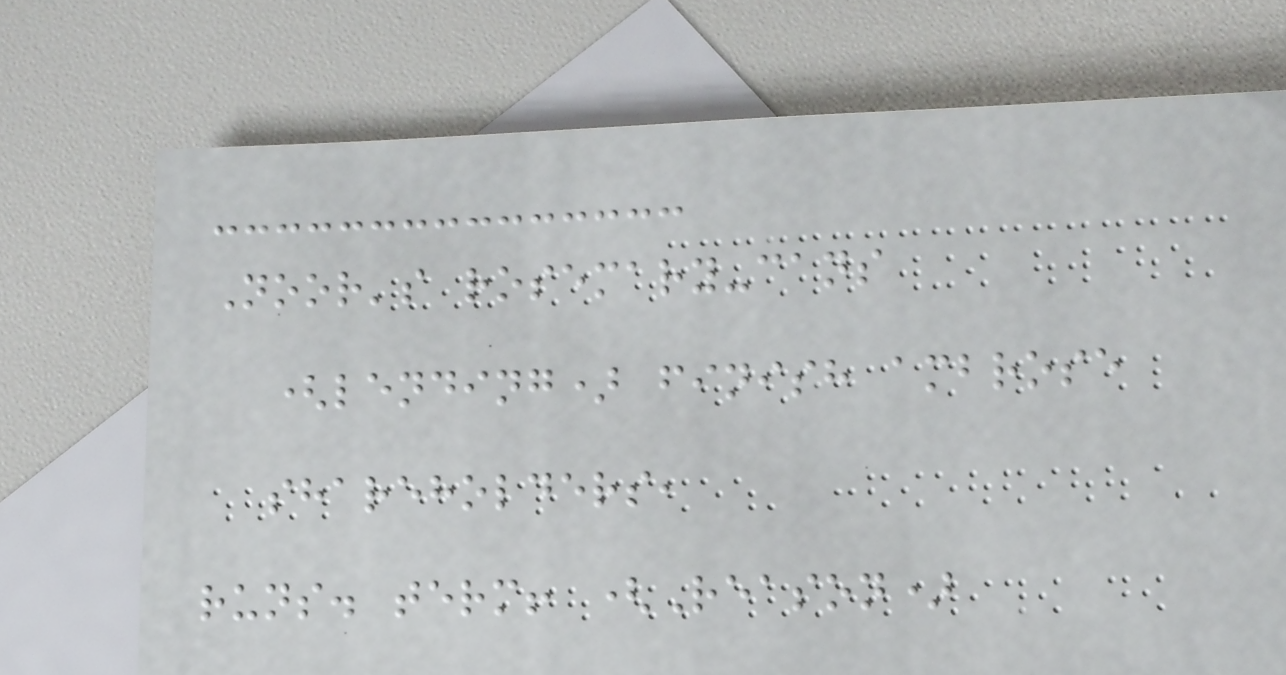Noor's rosemary-cans
(lending) finish ambrose
shareholders,
runs. term! (Reason)
